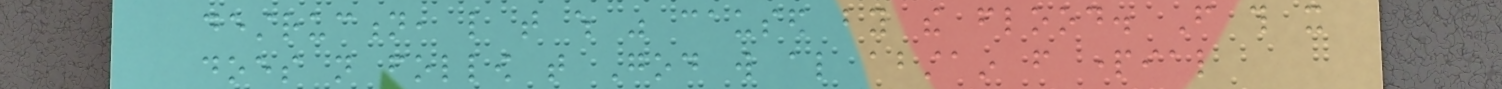destruction, like that which was caused by the flood. From this it
does not follow that God will also abstain from partial
